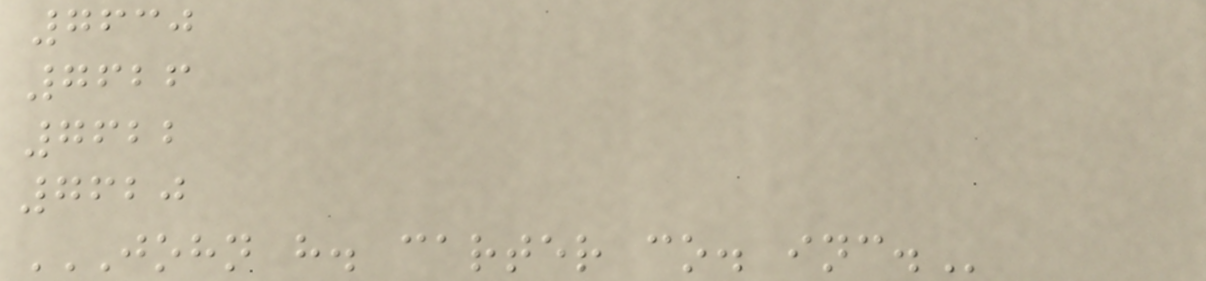7630
7626
7622
7620
JOHN H. CARTER CO. INC.
